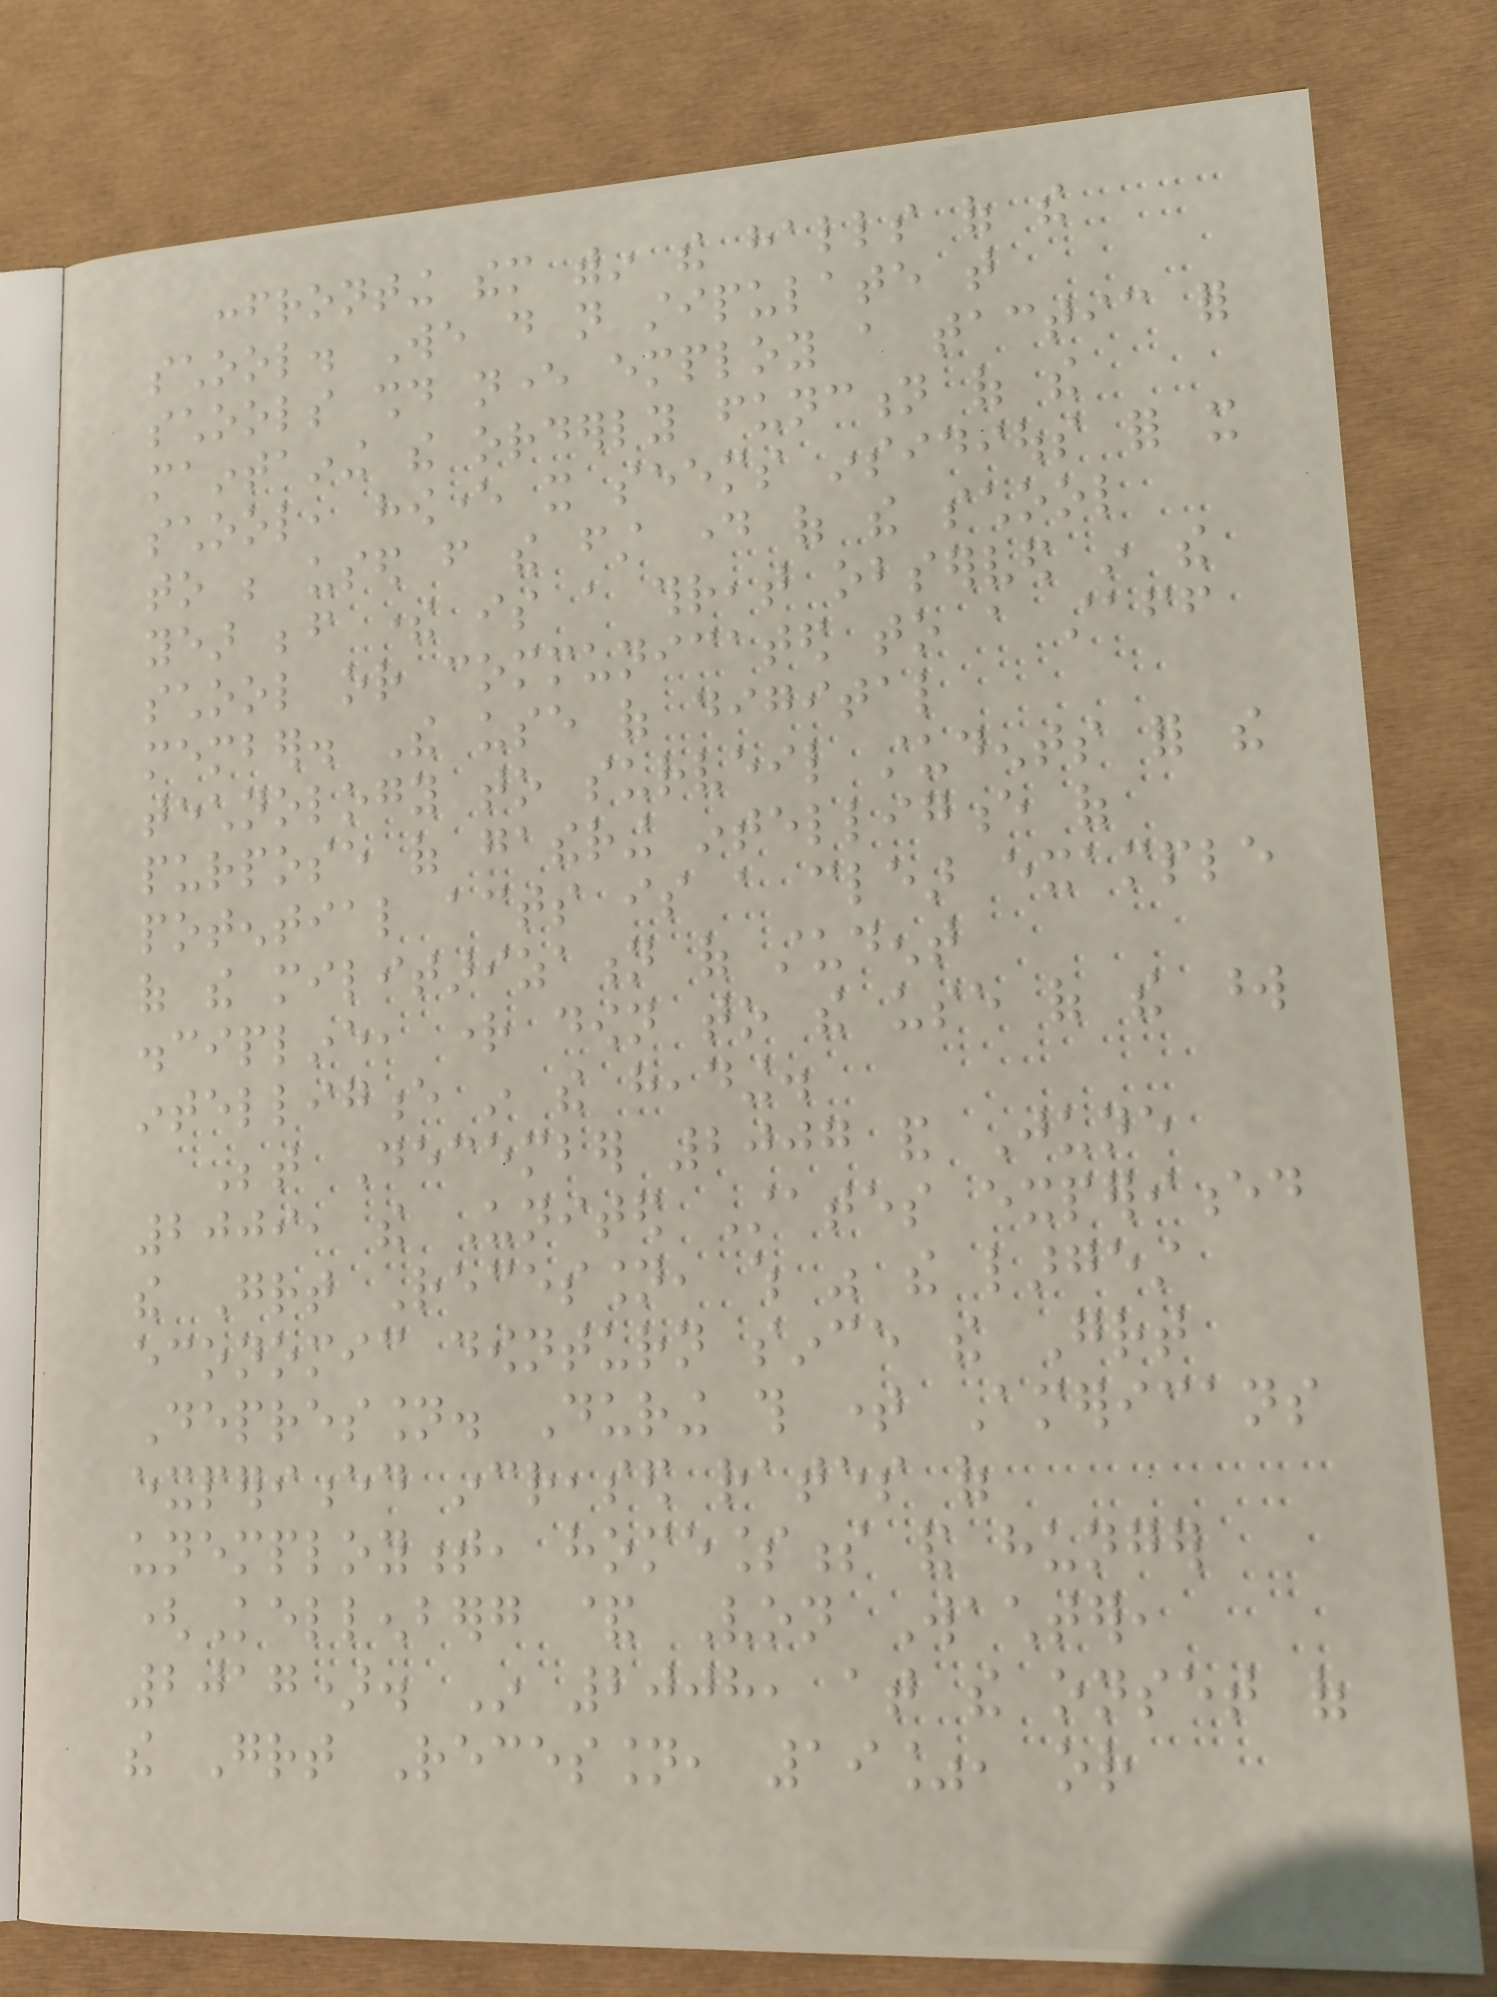confronting them within the halls of the
school. We do not stipulate that
schools should never employ a tactic for
maintaining the orderly function of the
school, however it seems insidious for it
to be used from the first day of the school
year before there is a threat observed in the
school or communicated to a staff
member. The use of digital
technology to surveil students for the
purpose of gathering intelligence of
potential acts is a clear example
of the militarization of student
discipline, right down to the use of the word
intelligence in the heading.
Between December 2007 and June
2009, the United States experienced
the Great Recession, which was the largest
economic downturn since the Great
Depression. During this time Americans
experienced increased rates of
unemployment, homelessness and hunger
(Kellenberg & Von Wachter,
2017). In 2008, at the onset of
the Great Recession, 19%, or
